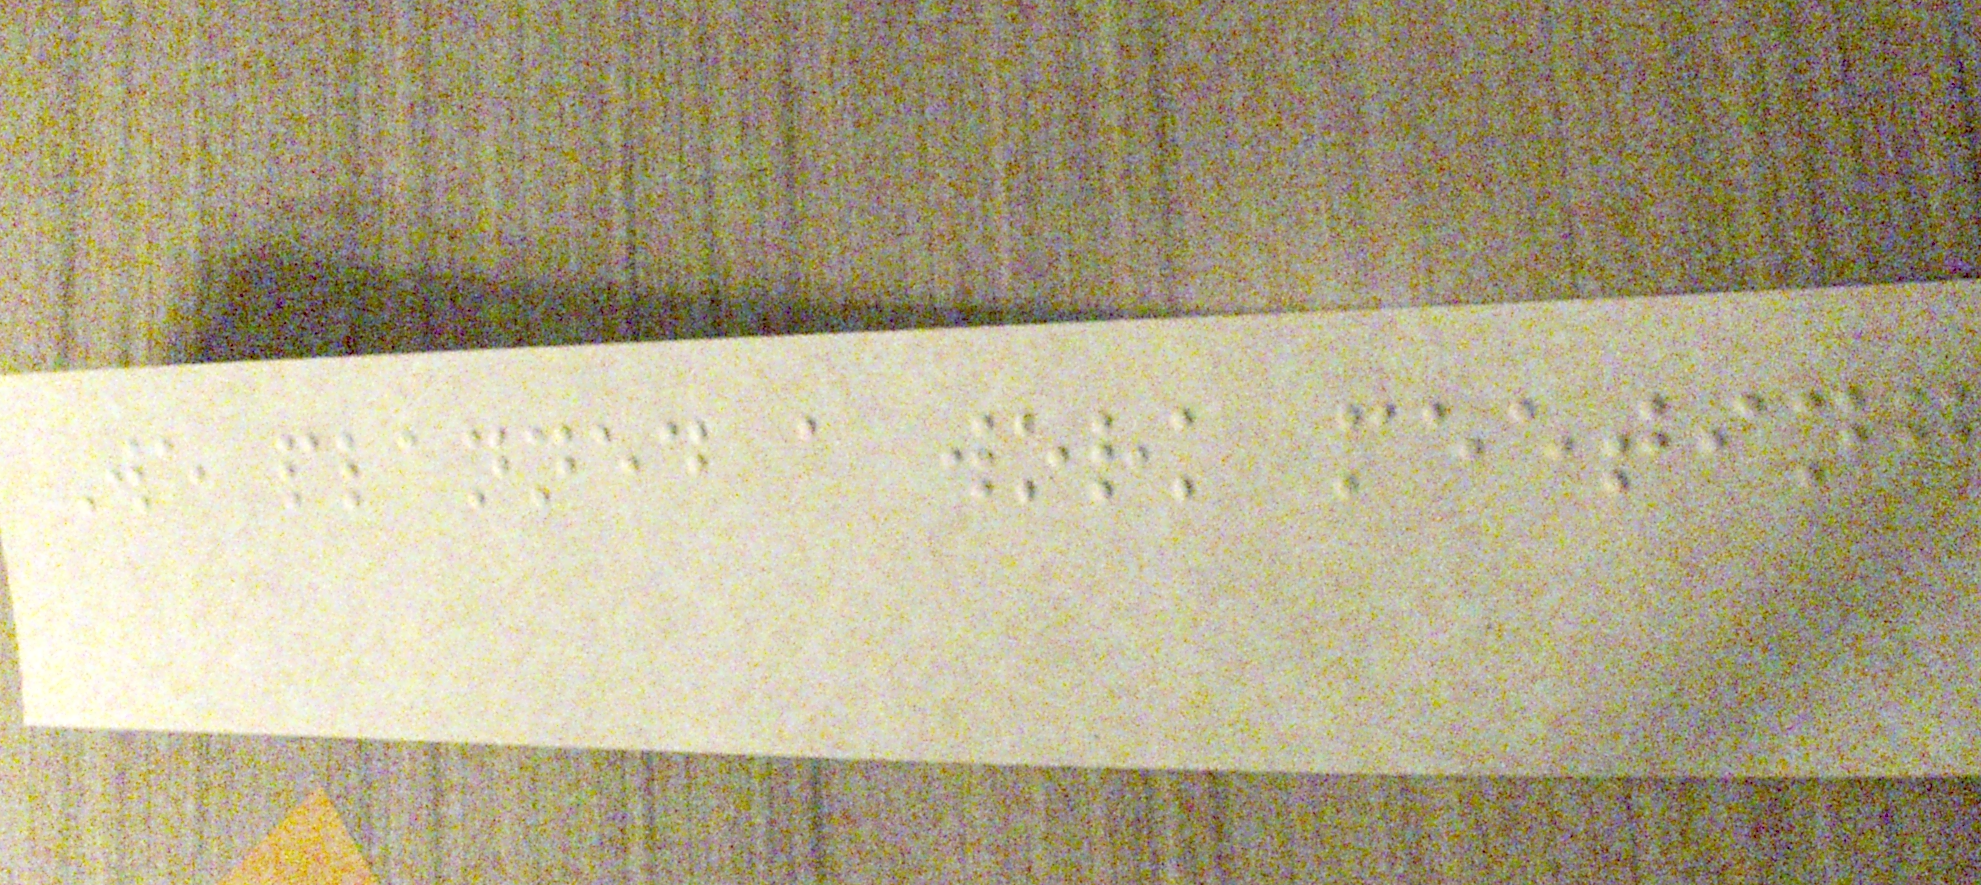We planned a work meeting
